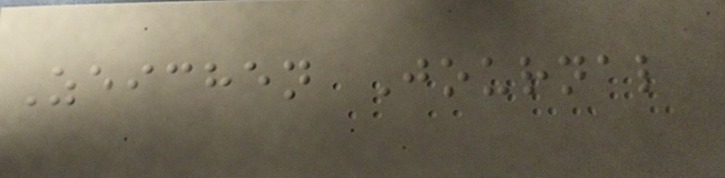Zeichen Journal
